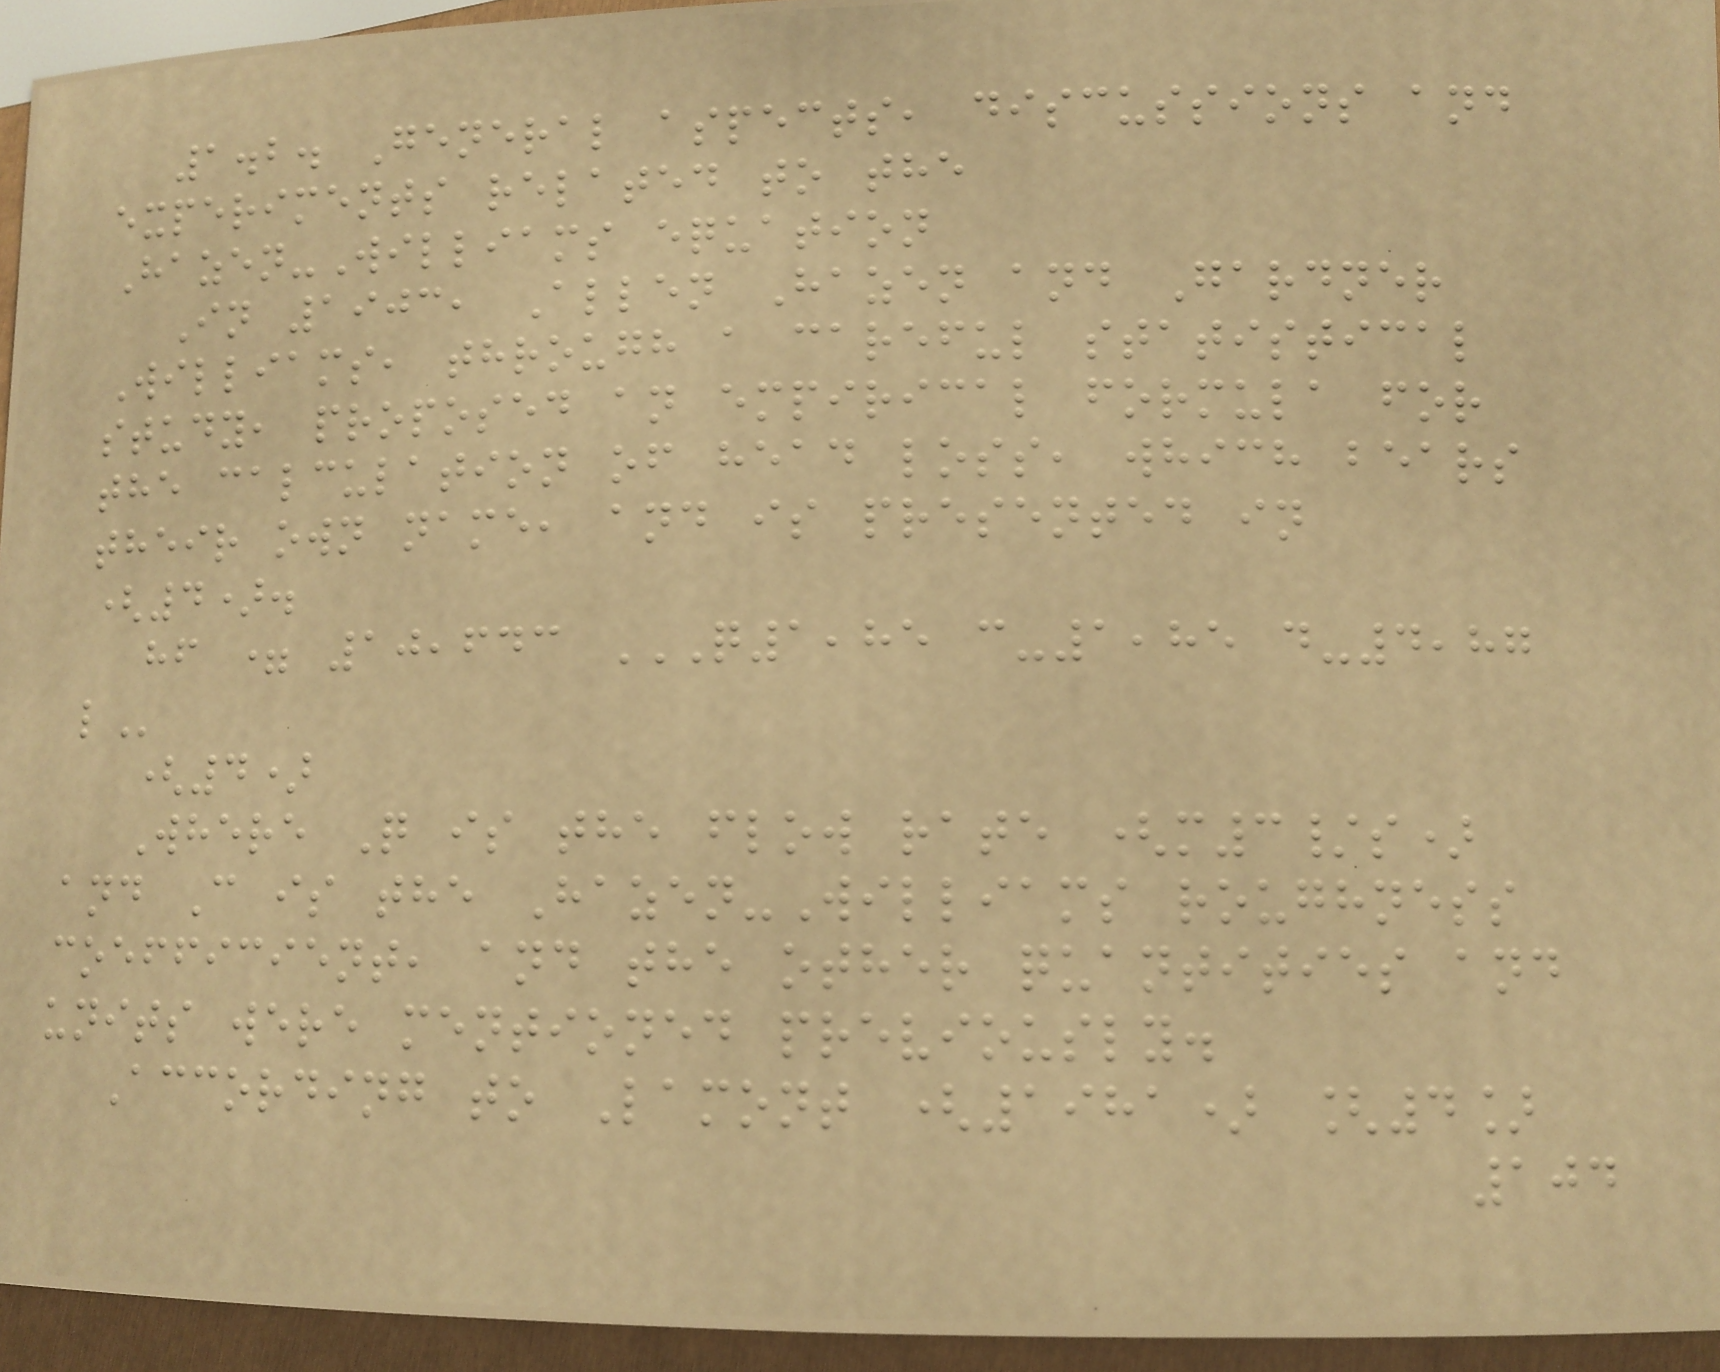1.2. General aspects, discussions and
experiments related to the
Hazen-Williams equation
In 1903, Allen Hazen and Gardner
Williams, through a careful statistical
study, proposed an empirical formula for
the calculation of head loss, which bears
their own name, and is presented in
(4).
hf = 10,643 Q1,85 C-1,85 D-4,87
L
(4)
Where Q is the flow rate (m3/s)
and C is the Hazen-Williams roughness
coefficient, and the other quantities and
units were mentioned previously.
According to Lamont (1981) [4]
104
